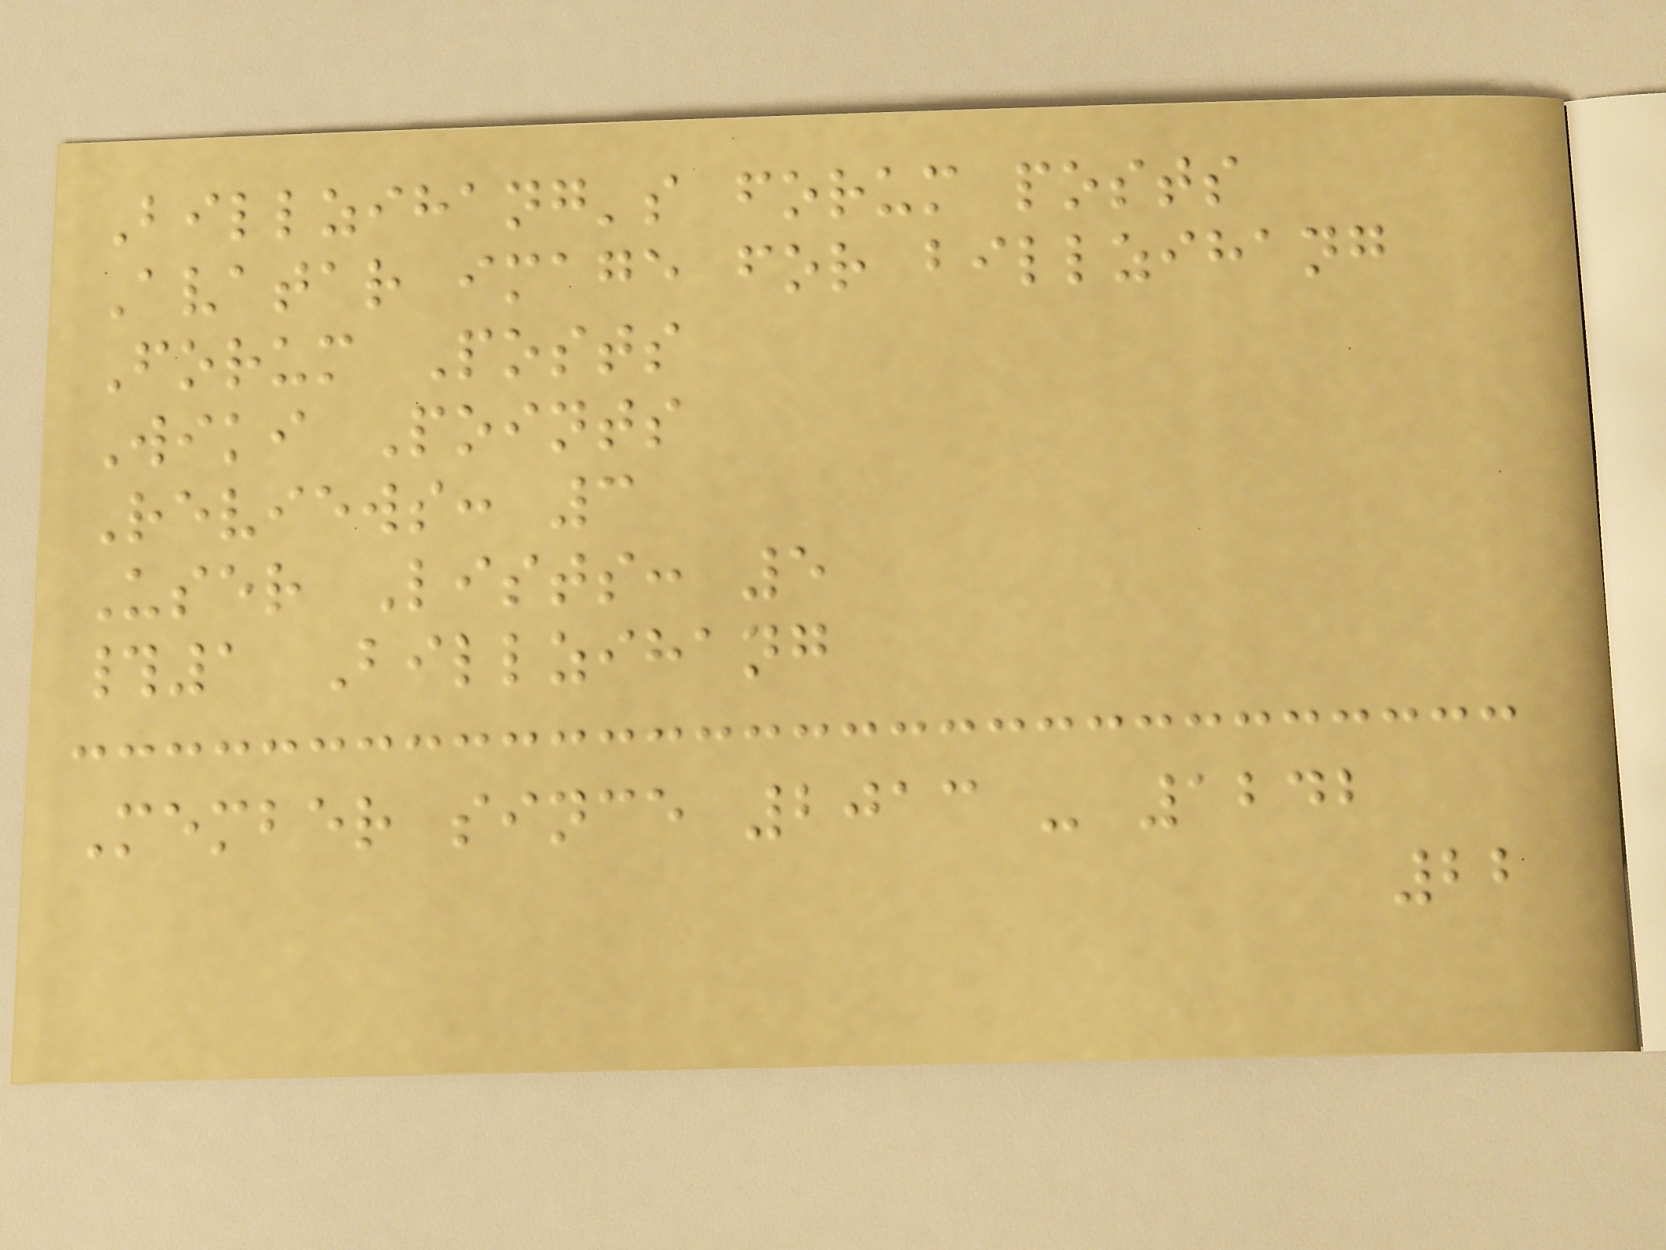Billzihang's forum posts
Avatar image for billzihang
Forum Posts
Wiki Points
Reviews: 3
User Lists: 5
#1 Billzihang
Member since 2013 - 1242
22
